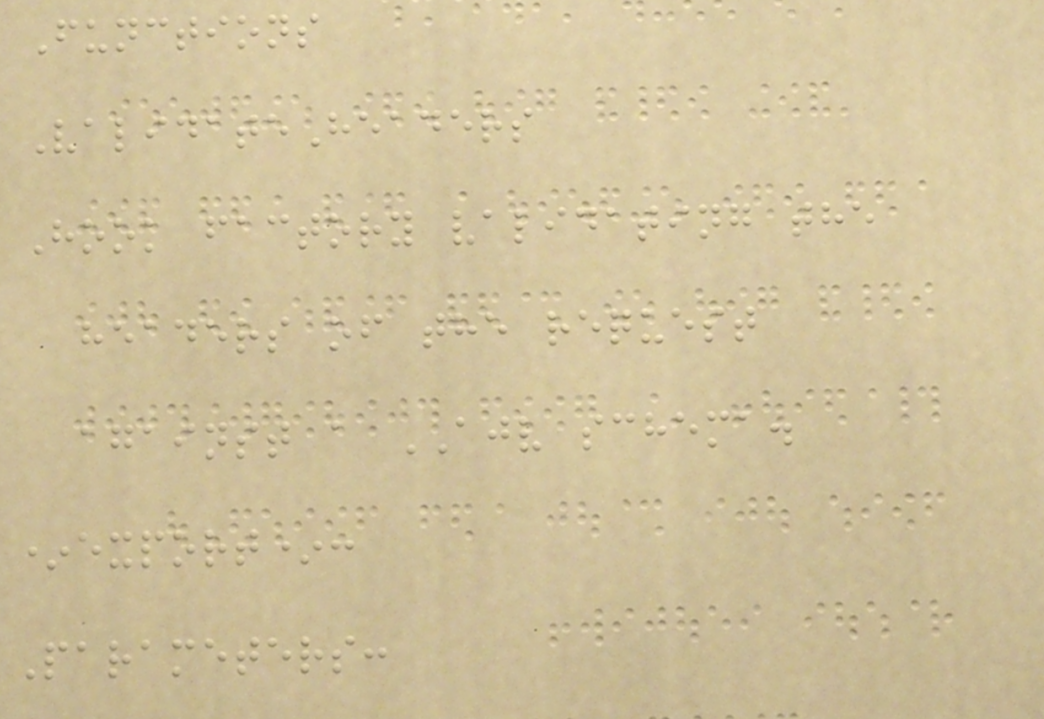Functions
ValidateHeaders
Hook factory validating the
headers of the request
against a AJV schema.
*export*:
Parameters:
